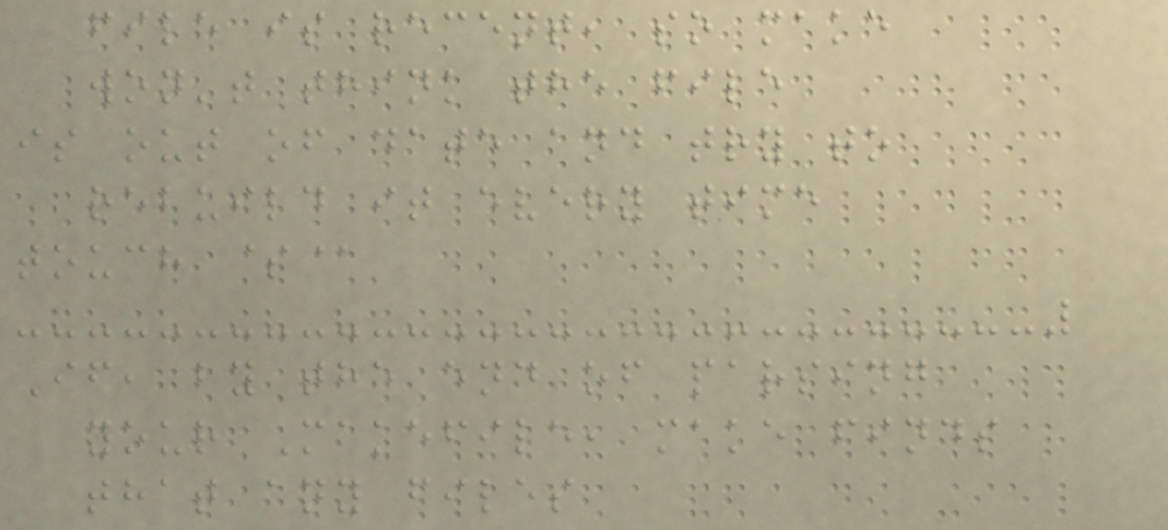file is recent, so make
won't think the file
is out of date and try to
rebuild it every time
touch $@
If, by the end of parsing
your Makefile, make finds
that any files
